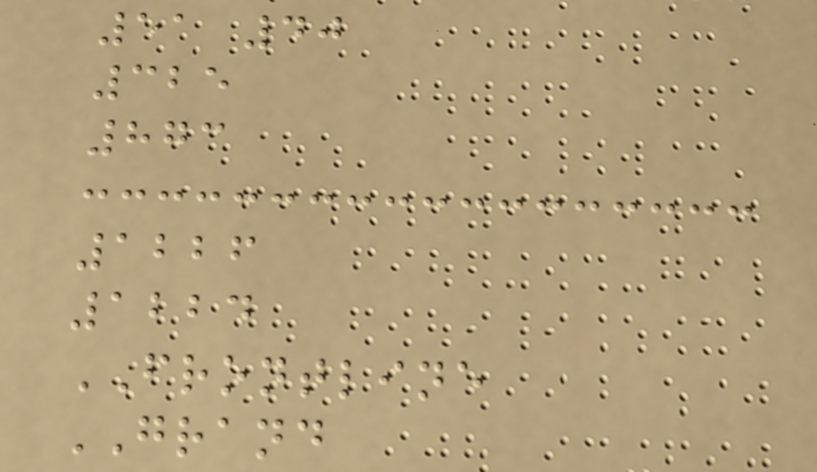51 40
325
873
1226
1224
FRONTLINE
GRAND
